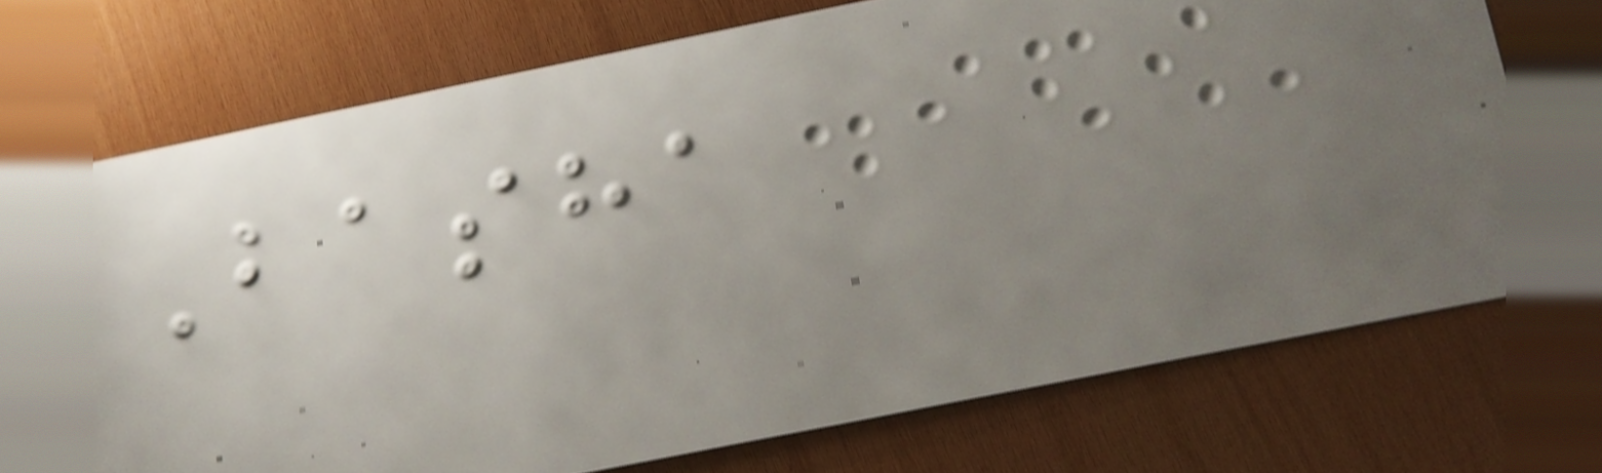Basha
